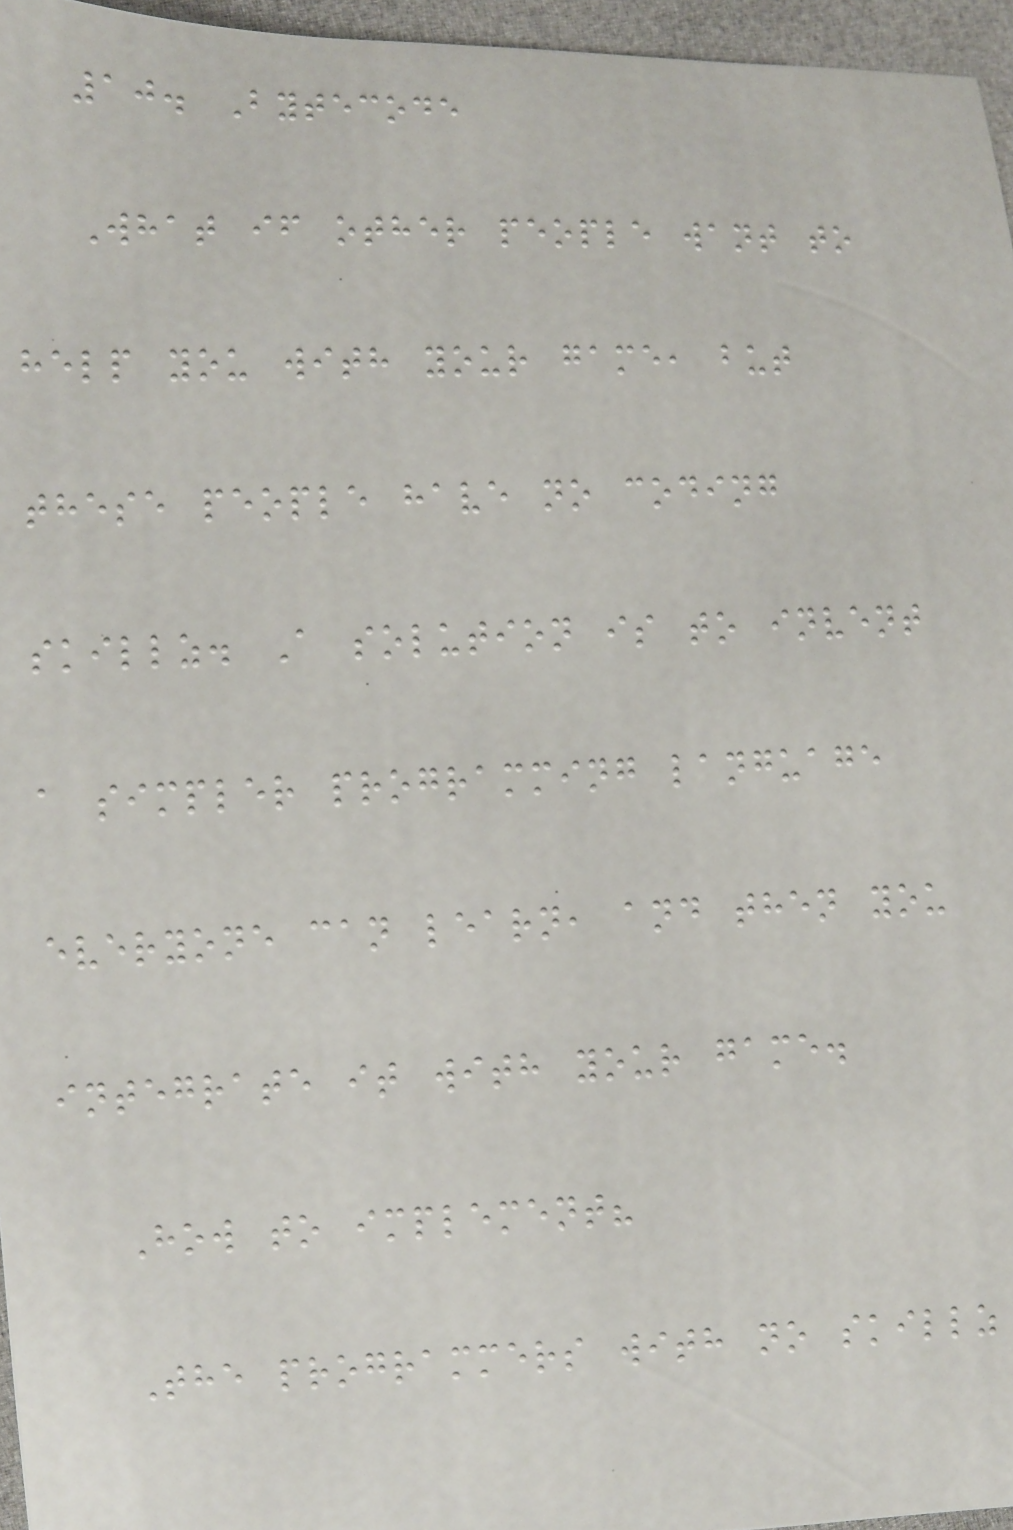10. Bytecode
What if other people want to
help you with your game, but
these people have no coding
skillz. A solution is to invent
a simpler programming language
everyone can learn, and then you
integrate it with your game.
How to implement?
The programmers with no skillz
